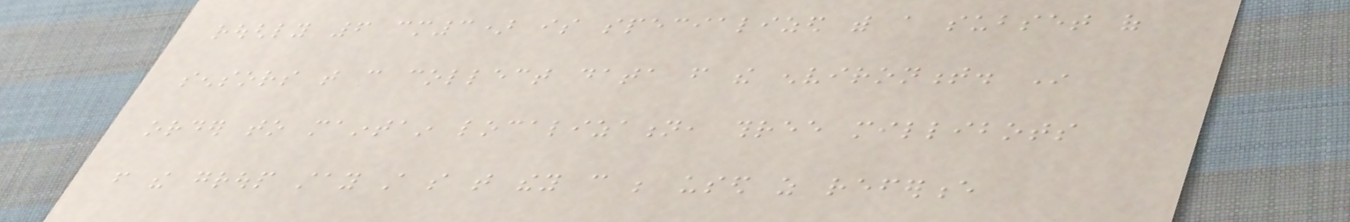roughly 6 cm3) is specialized with a subset of
sensors that can collect data from the environment. In
order to maintain localization, three millibots
from the group stay still so that they can be used as reference
